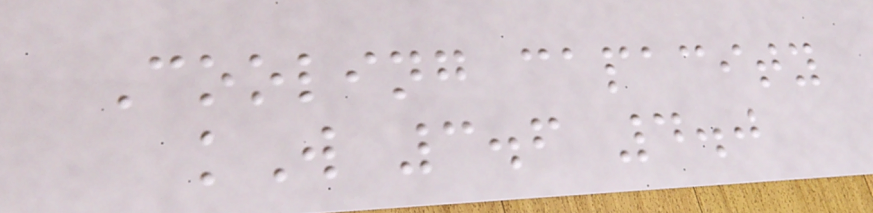Cooling capacity
kW 3.6 4.0
